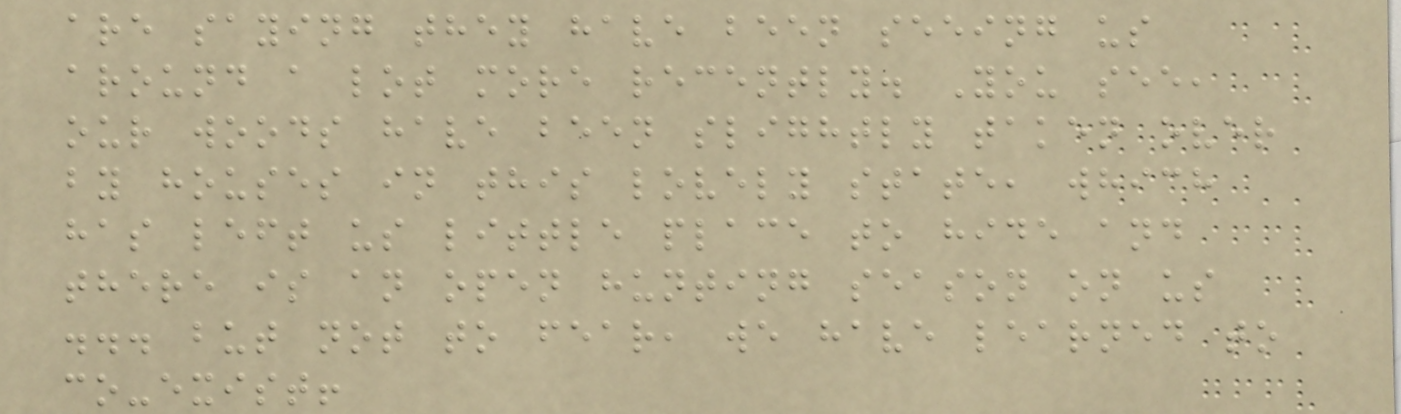are saying they have been seeing us
around a lot more recently. You see,
our woods have been slightly taken over
by houses in this lovely state, which
has left us little place to hide and
there is an open hunting season on us
... but not to fear, we have learned to
co-exist!
